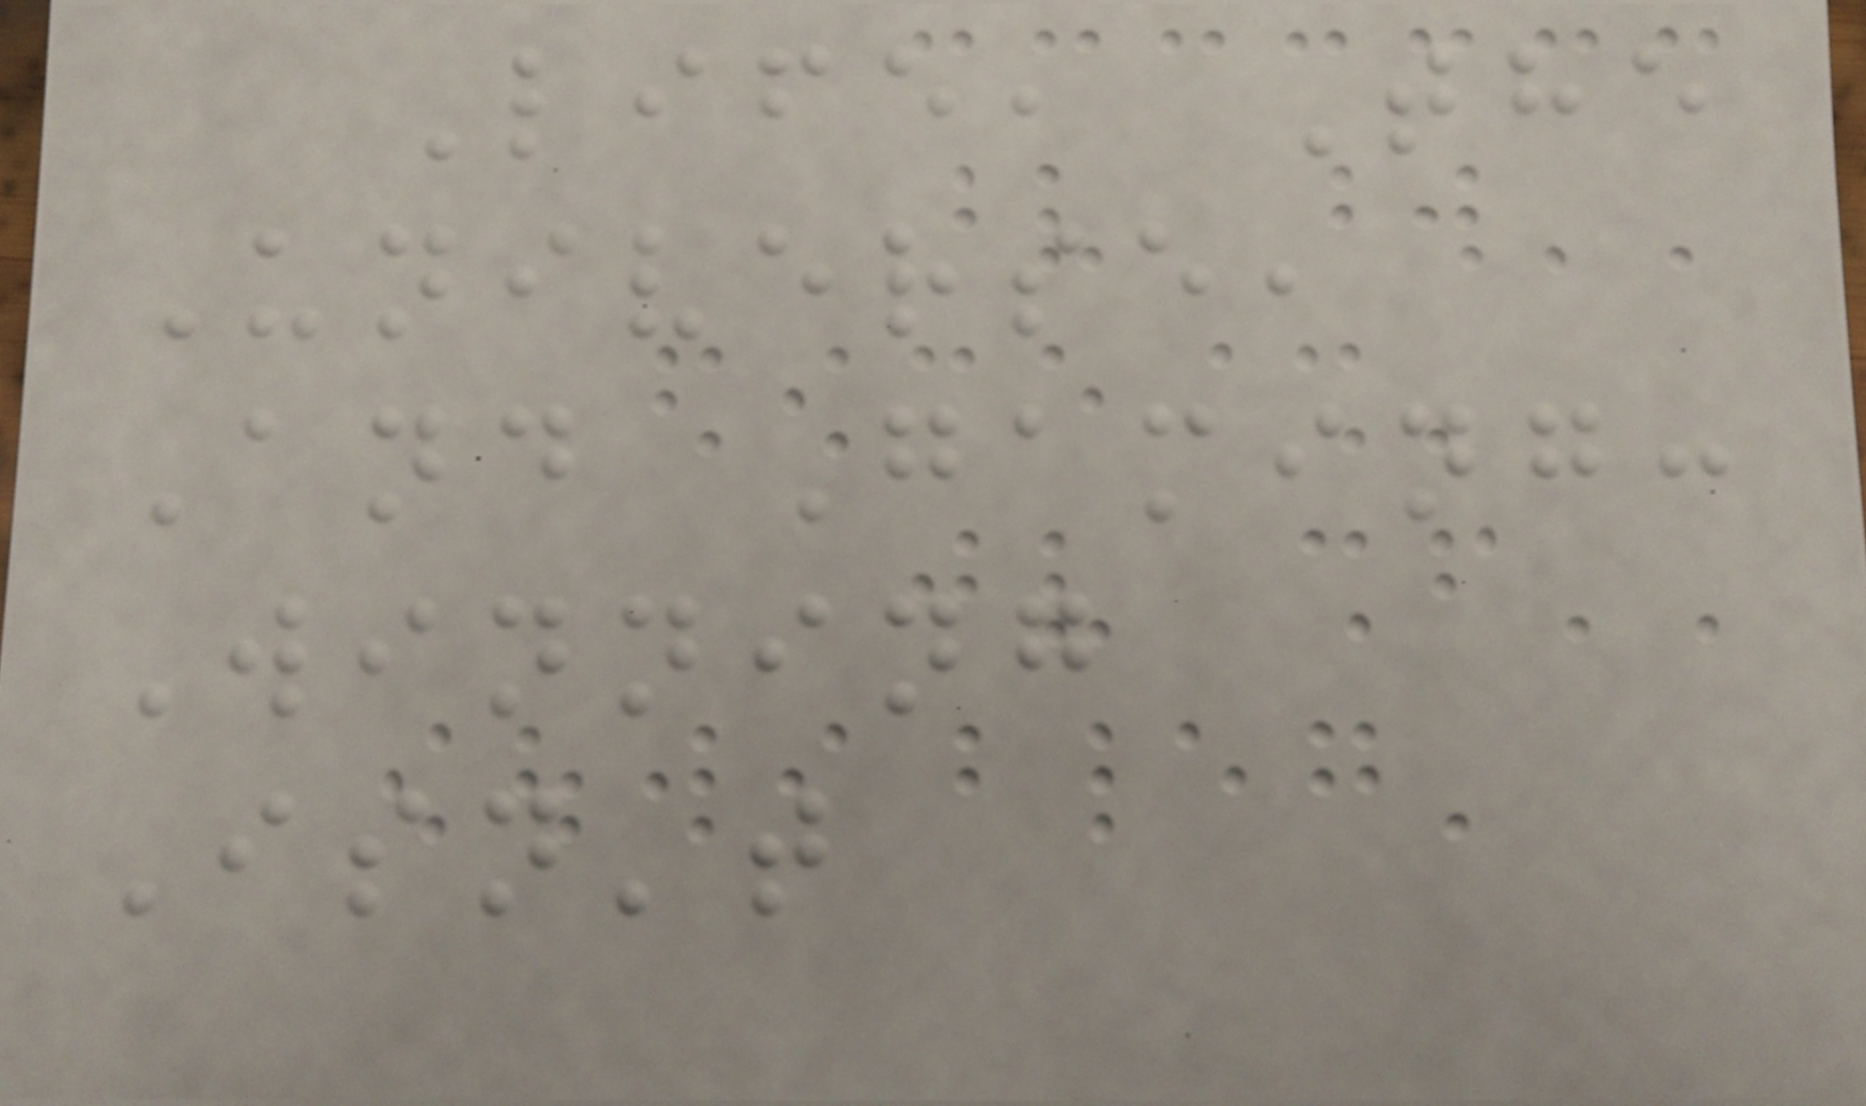Life, The
Universe,
And Gaming:
Winning
Isn't
